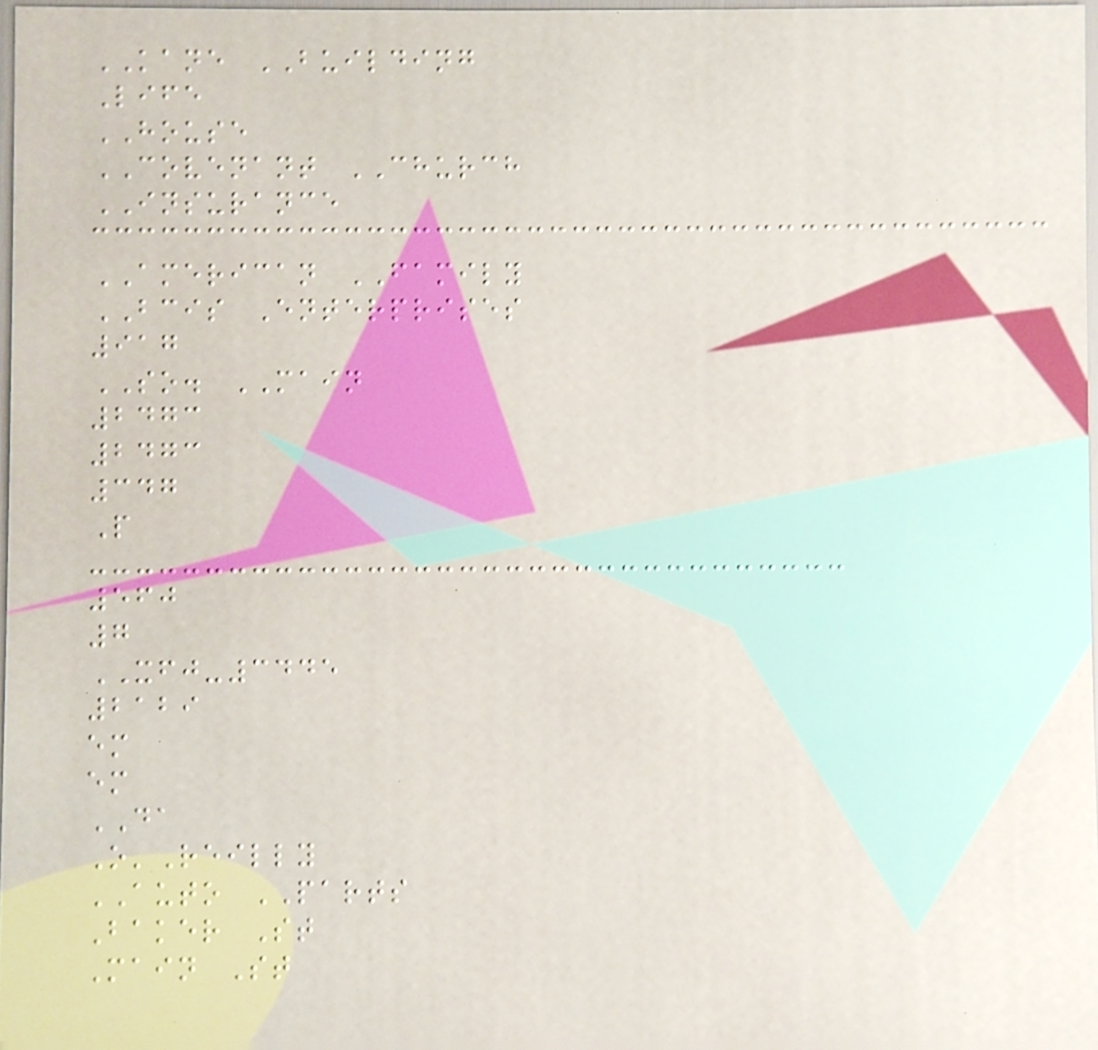KANE BUILDING
Life
HOUSE
COVENANT CHURCH
INSURANCE
AMERICAN FAMILY
BCIS Enterprises
917
SO. MAIN
2473
2473
347
P
560
7
XFJ-3445
2129
em
em
DA
O'Reilly
AUTO PARTS
Baker St
Main St
